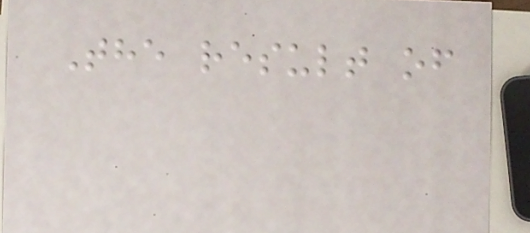The result of
